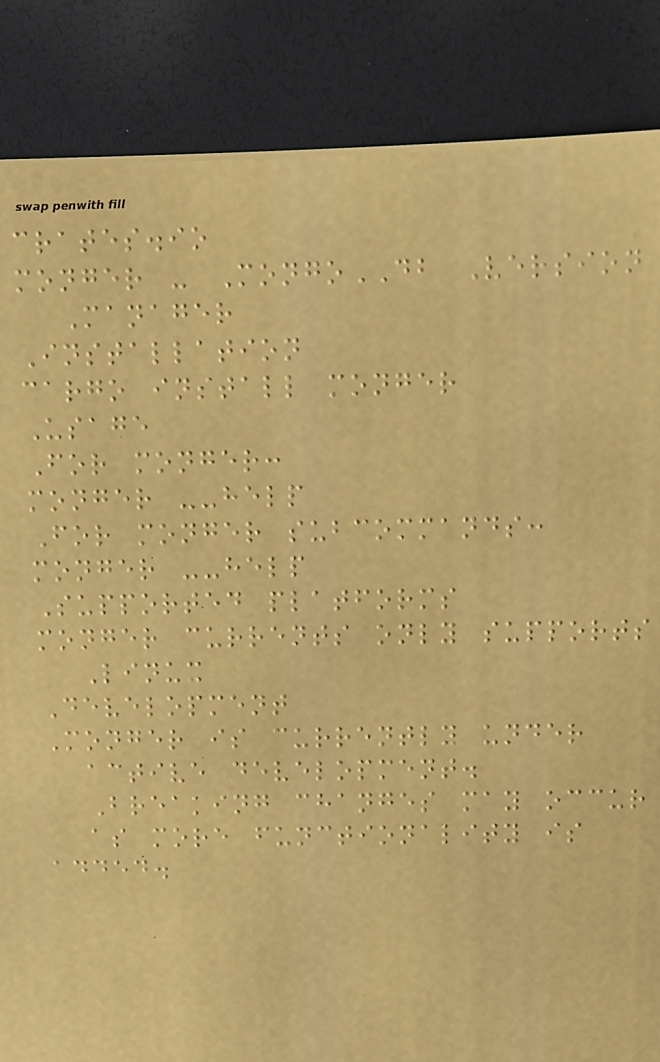crates.io
monger - MongoDB Version
Manager
Installation
cargo install monger
Usage
For monger:
monger --help
For monger subcommands:
monger --help
Supported platforms
monger currents only supports
Linux
Development
Monger is currently under
active development.
Breaking changes may occur
as more functionality is
added.
